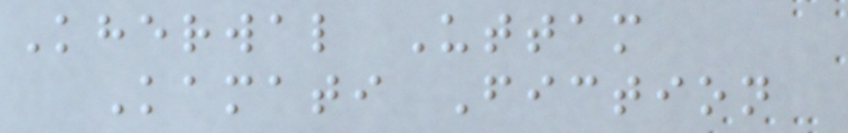Kherwal Uttam
Kamati Fiction
